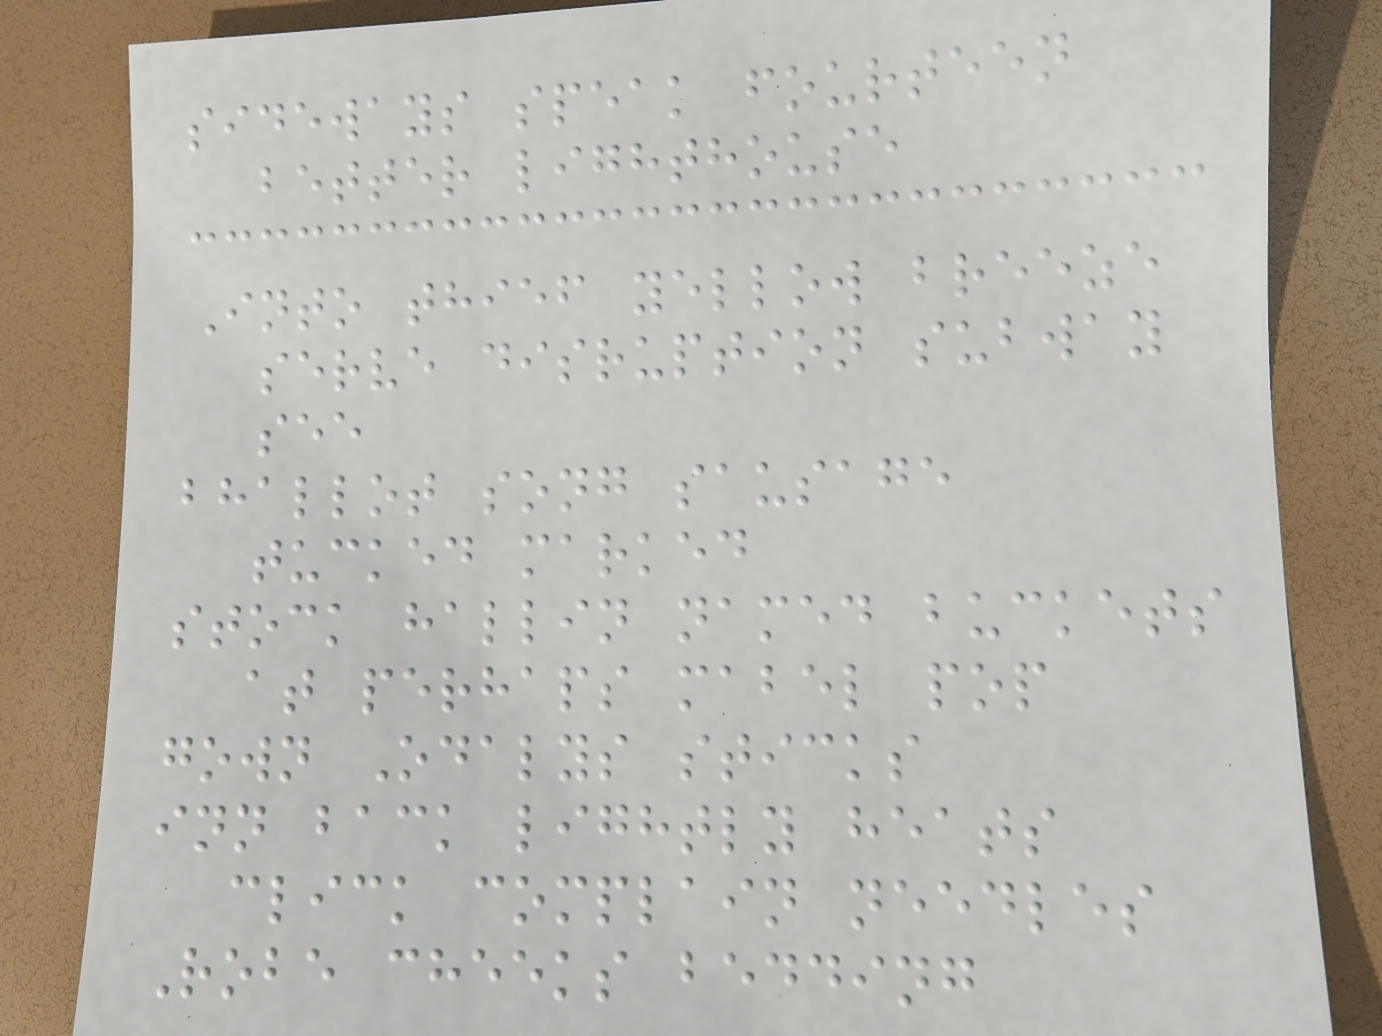sideways speak fourteen
better lighthouse
Into thief yellow breeze
serve disruption subway
see
bhallot song sausage
tucked marked
stock hallin named buckets
at perhaps mabel pop
gown Odalys sticks
inn back lightly heats
click complain needles
Robe cheeks bedding
